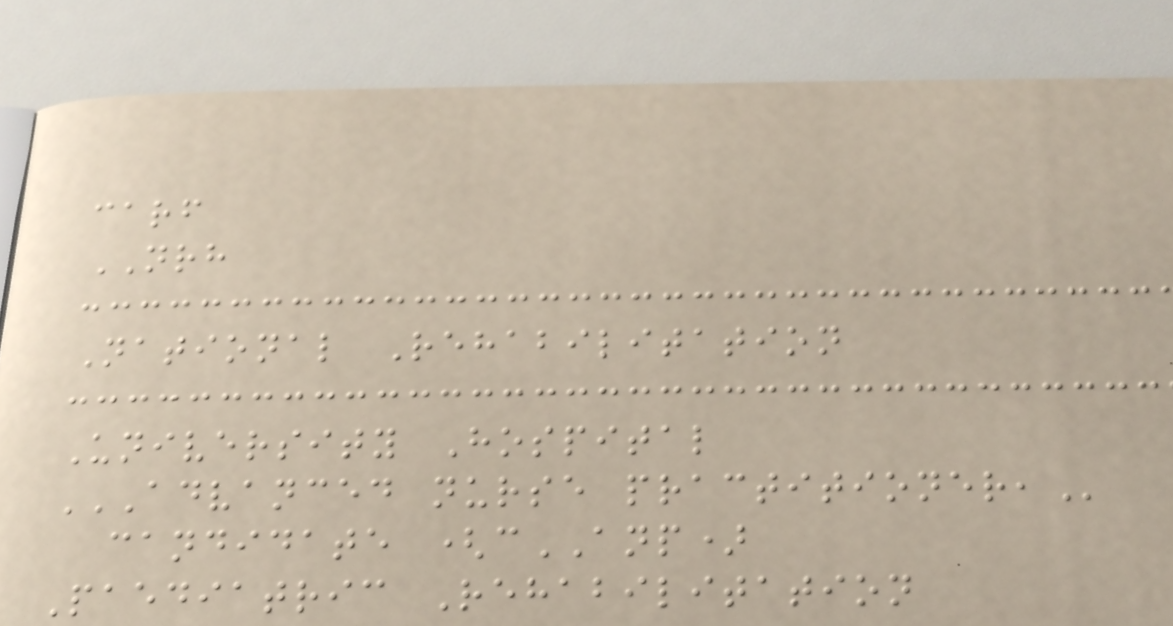carf
NRH
National Rehabilitation
University Hospital
ADVANCED NURSE PRACTITIONER,
candidate (cANP)
Paediatric Rehabilitation
